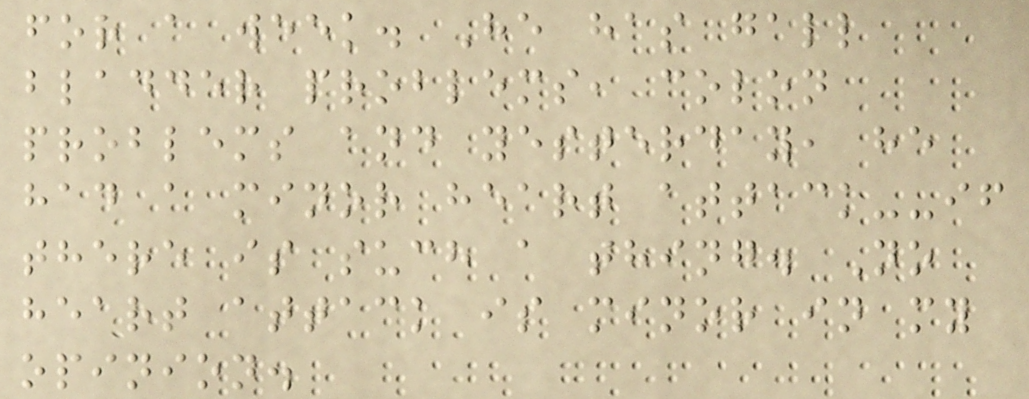for a week. He has gall
bladder problems, colon
problems and yesterday, he
had a minor heart attack--if
there is such a thing. No
heart attack is minor in my
opinion.
